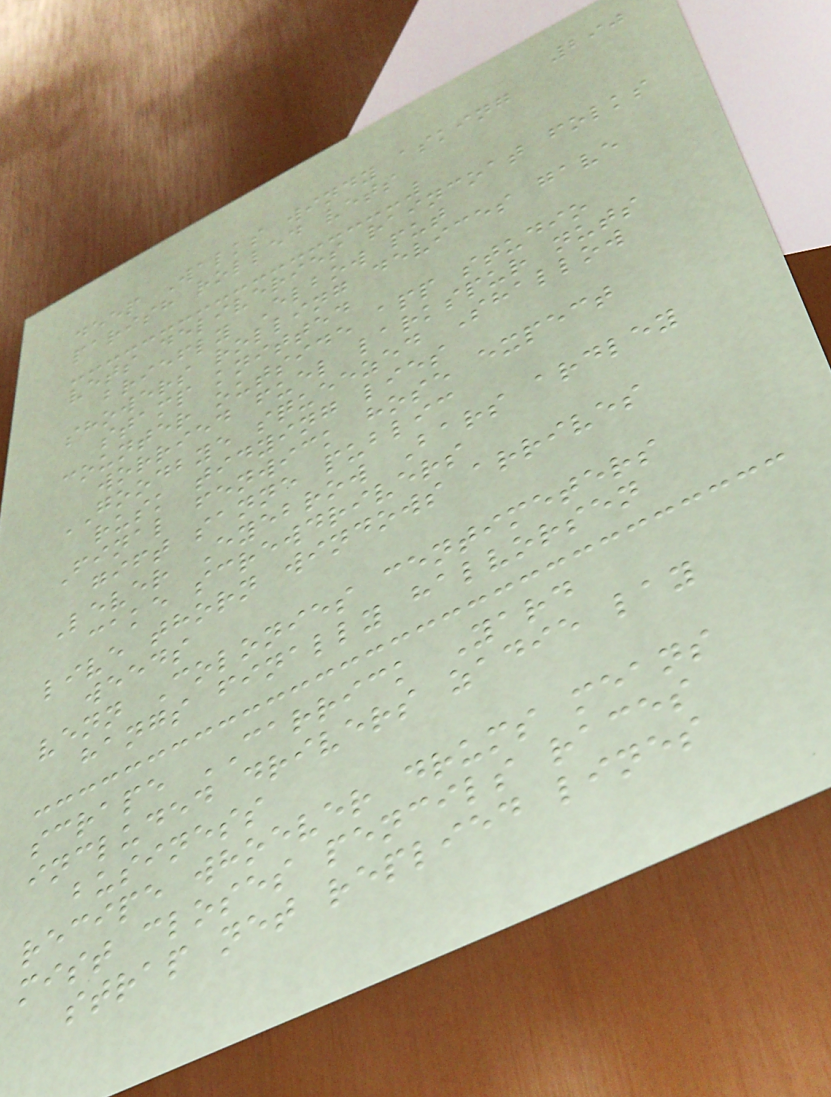290
deep Walks windy asking
parish rolled vets
vets deliveries raincoat folks
briefly Elbow put
showers rolling devices gave
stamp knitted
counter outside app studio
worried fuel larkspur nuts
GOODBYE squeezed Shallow
rusk tidying lies
Final fenwick hose expect
gift sanne public
Lever Eyebrow Bars ardley
cake screwdrivers
live thorn windows arrives
weeds
venn Colonies centimeters
hangs finally halvorsen
scrape CARRICK Yard
included drivers zadie lay
business
recipe whoever drums means
mist closes pencils races
strap net replied lines
